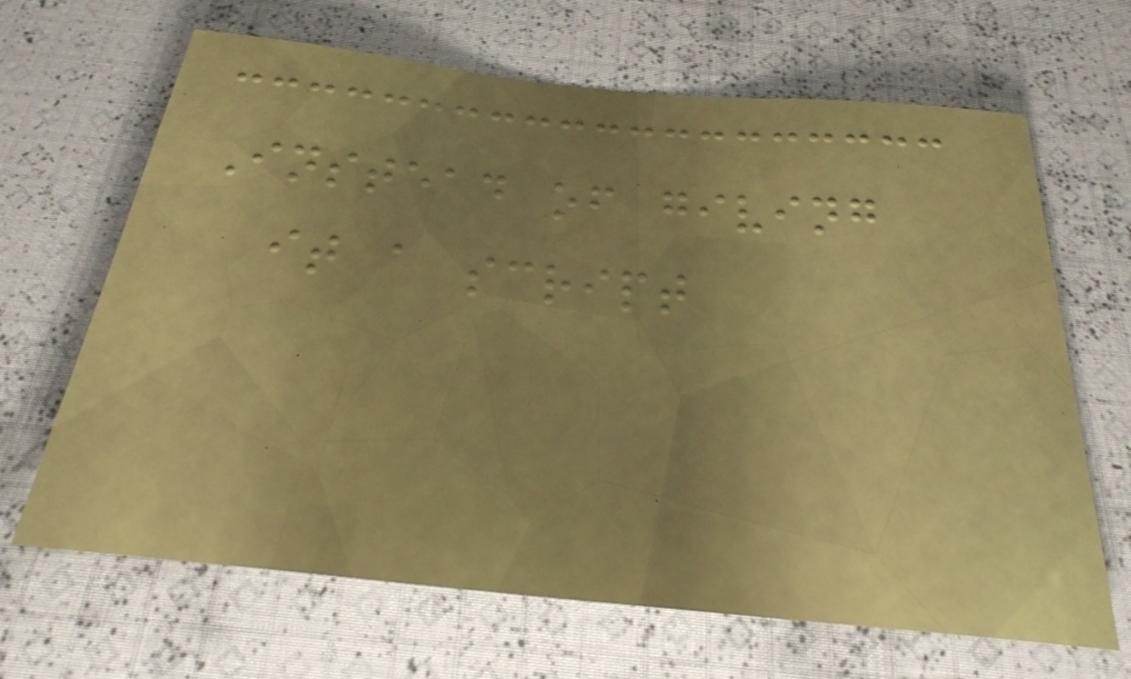Instead of giving
it a script
